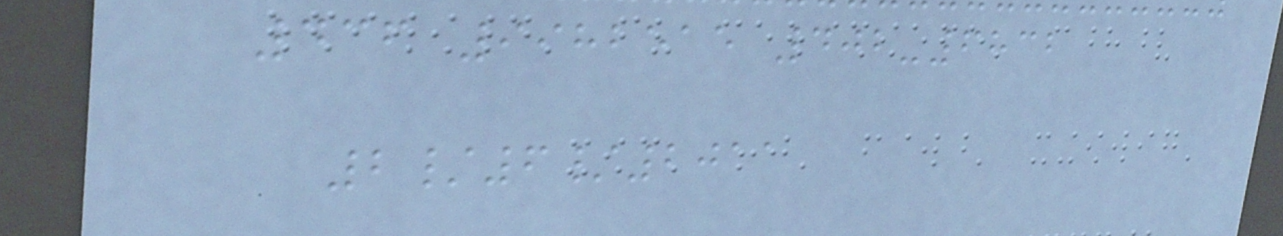436 9982515 402-6832
2/6/2011
